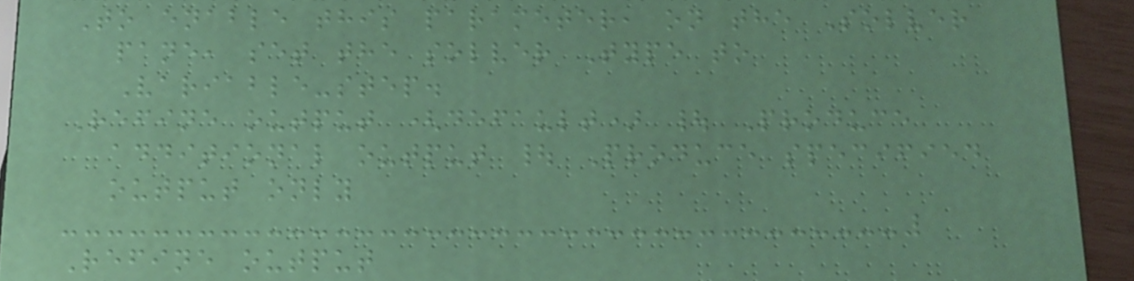To enable this parameter, on the Solver
pane, set the solver Type to
Variable-step.
Refine output (default) | Produce
additional output | Produce specified
output only
Refine output
